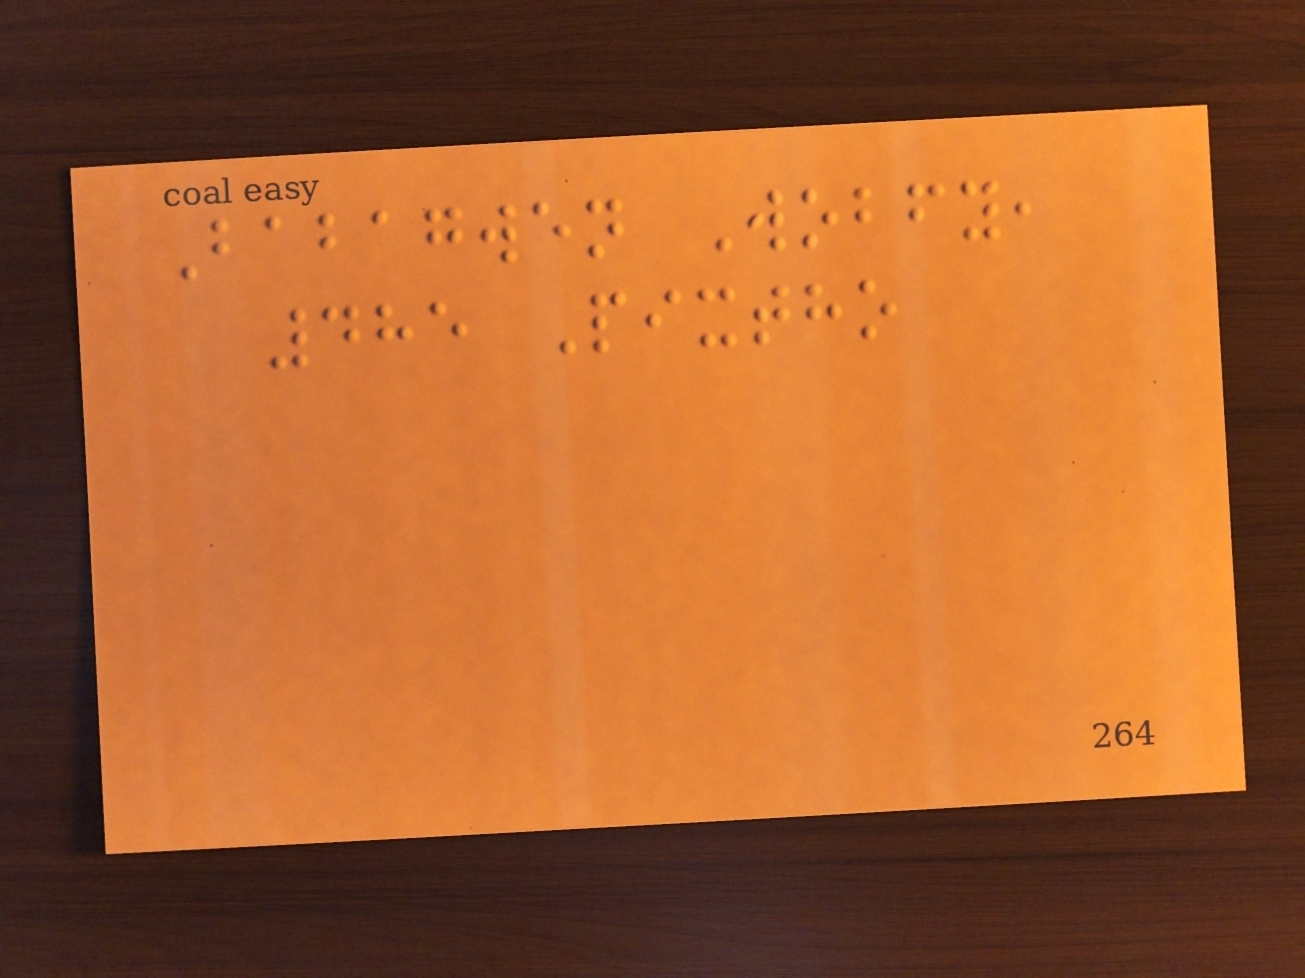Babagwen Wobfy,
485 Pixtho
